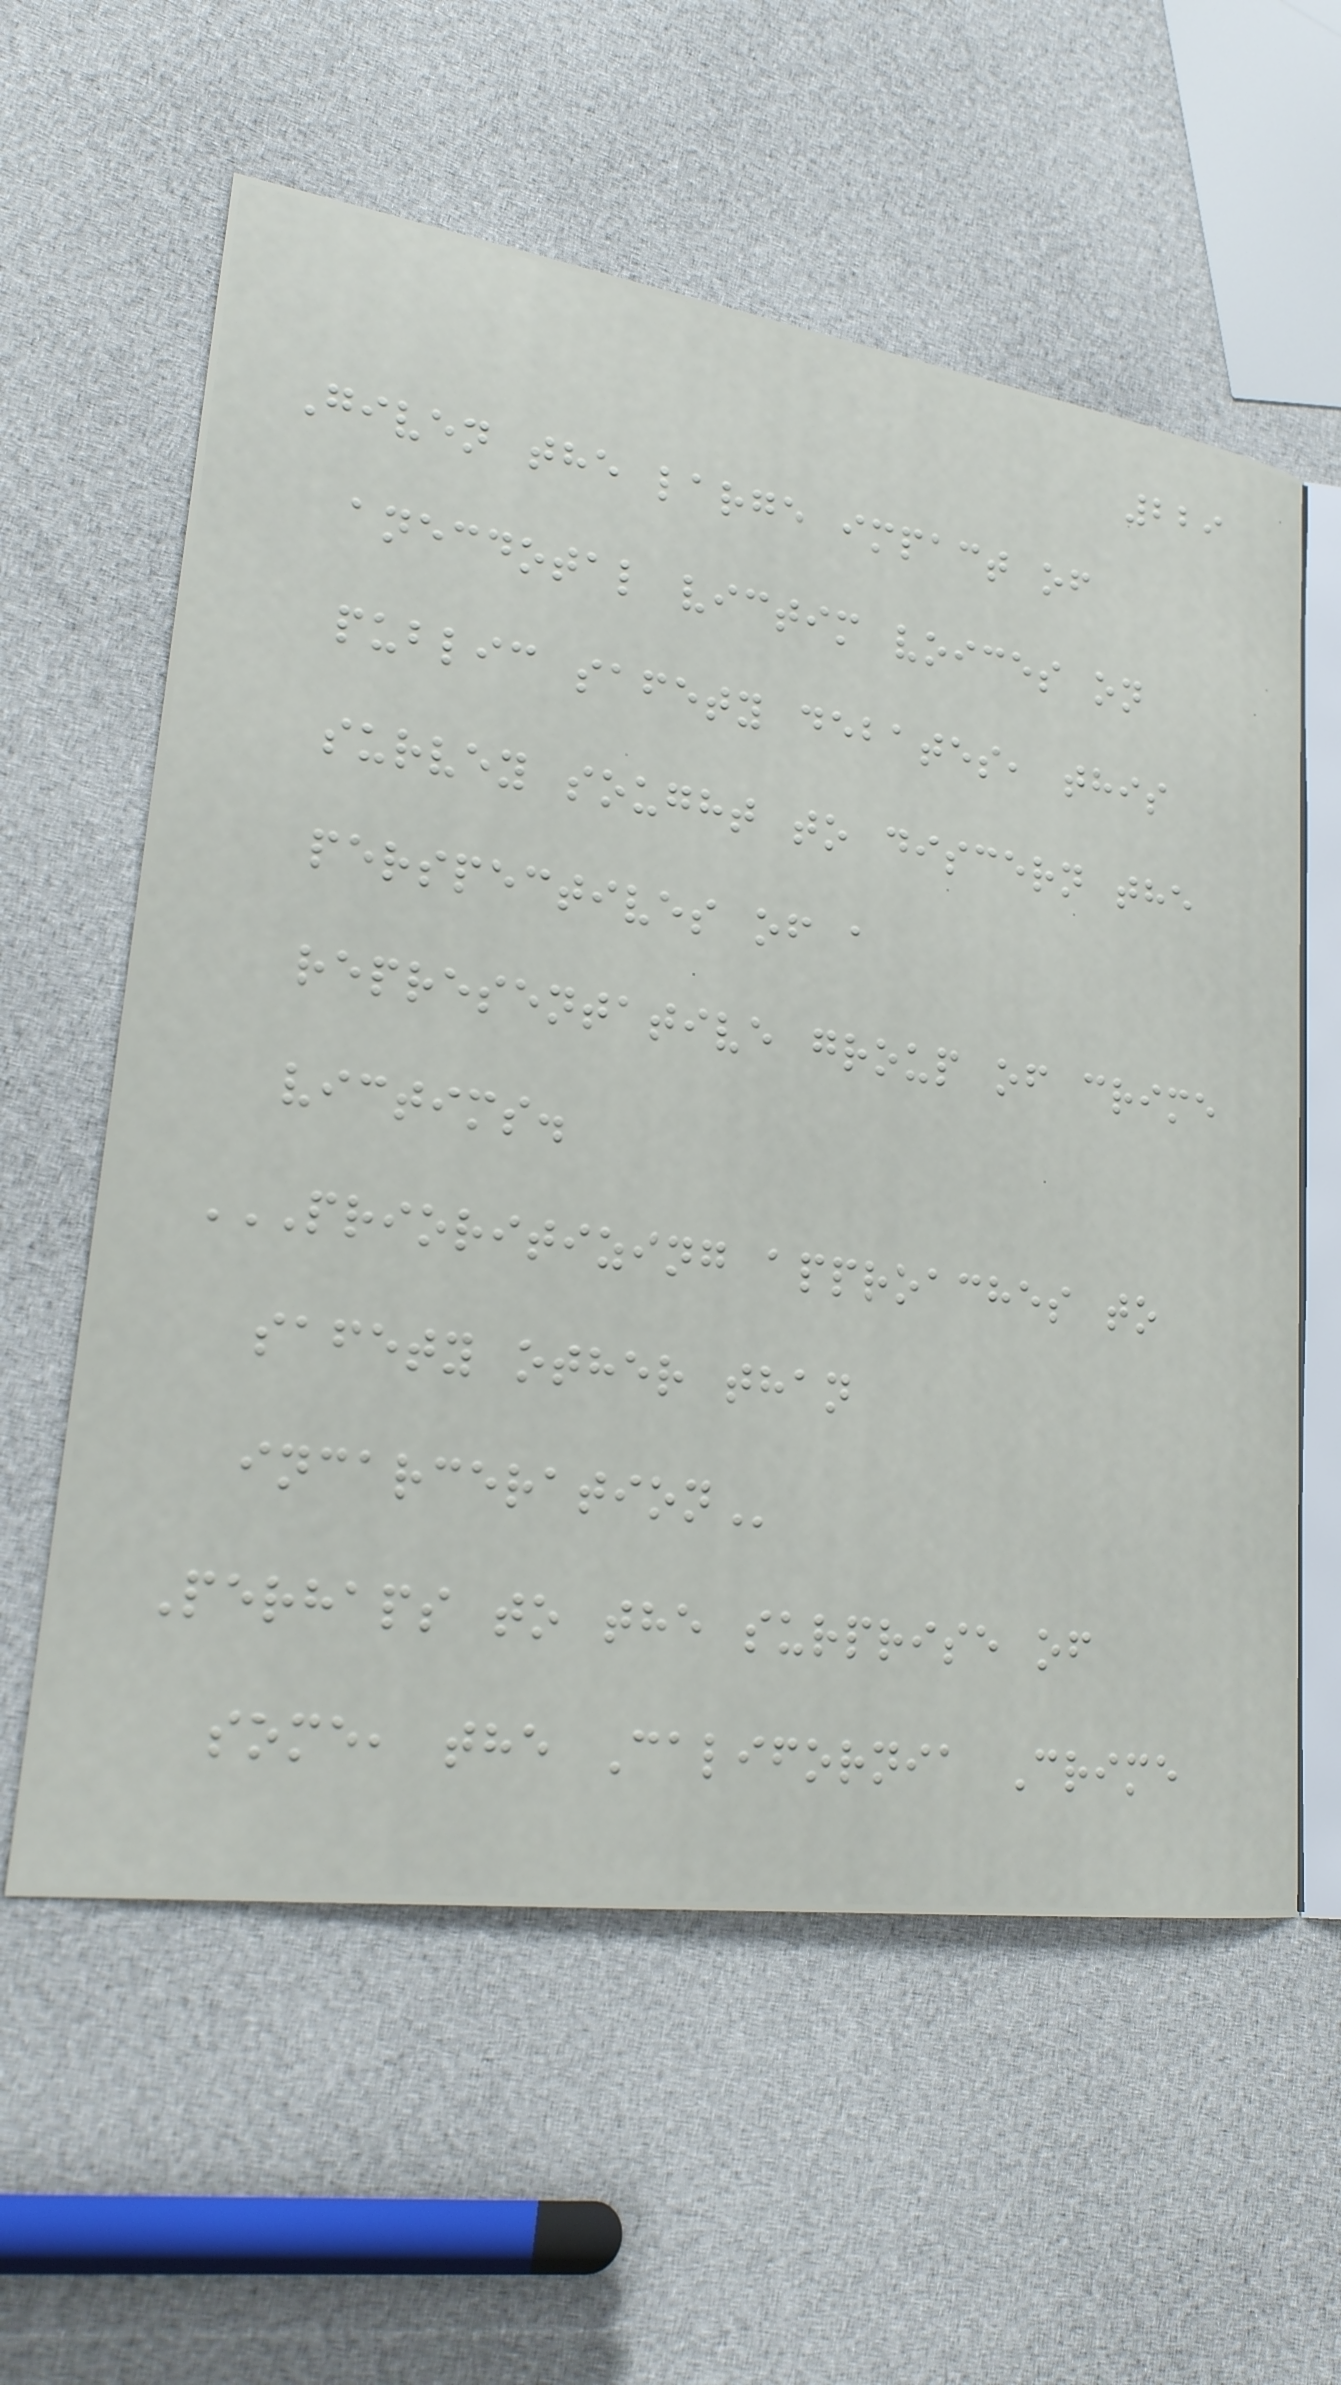229
Given the large impact of
anecdotal victim voices on
public safety debates, this
survey sought to discern the
perspectives of a
representative group of crime
victims.
PRIORITIZING APPROACHES TO
SAFETY OTHER THAN
INCARCERATION
Perhaps to the surprise of
some, the California Crime
